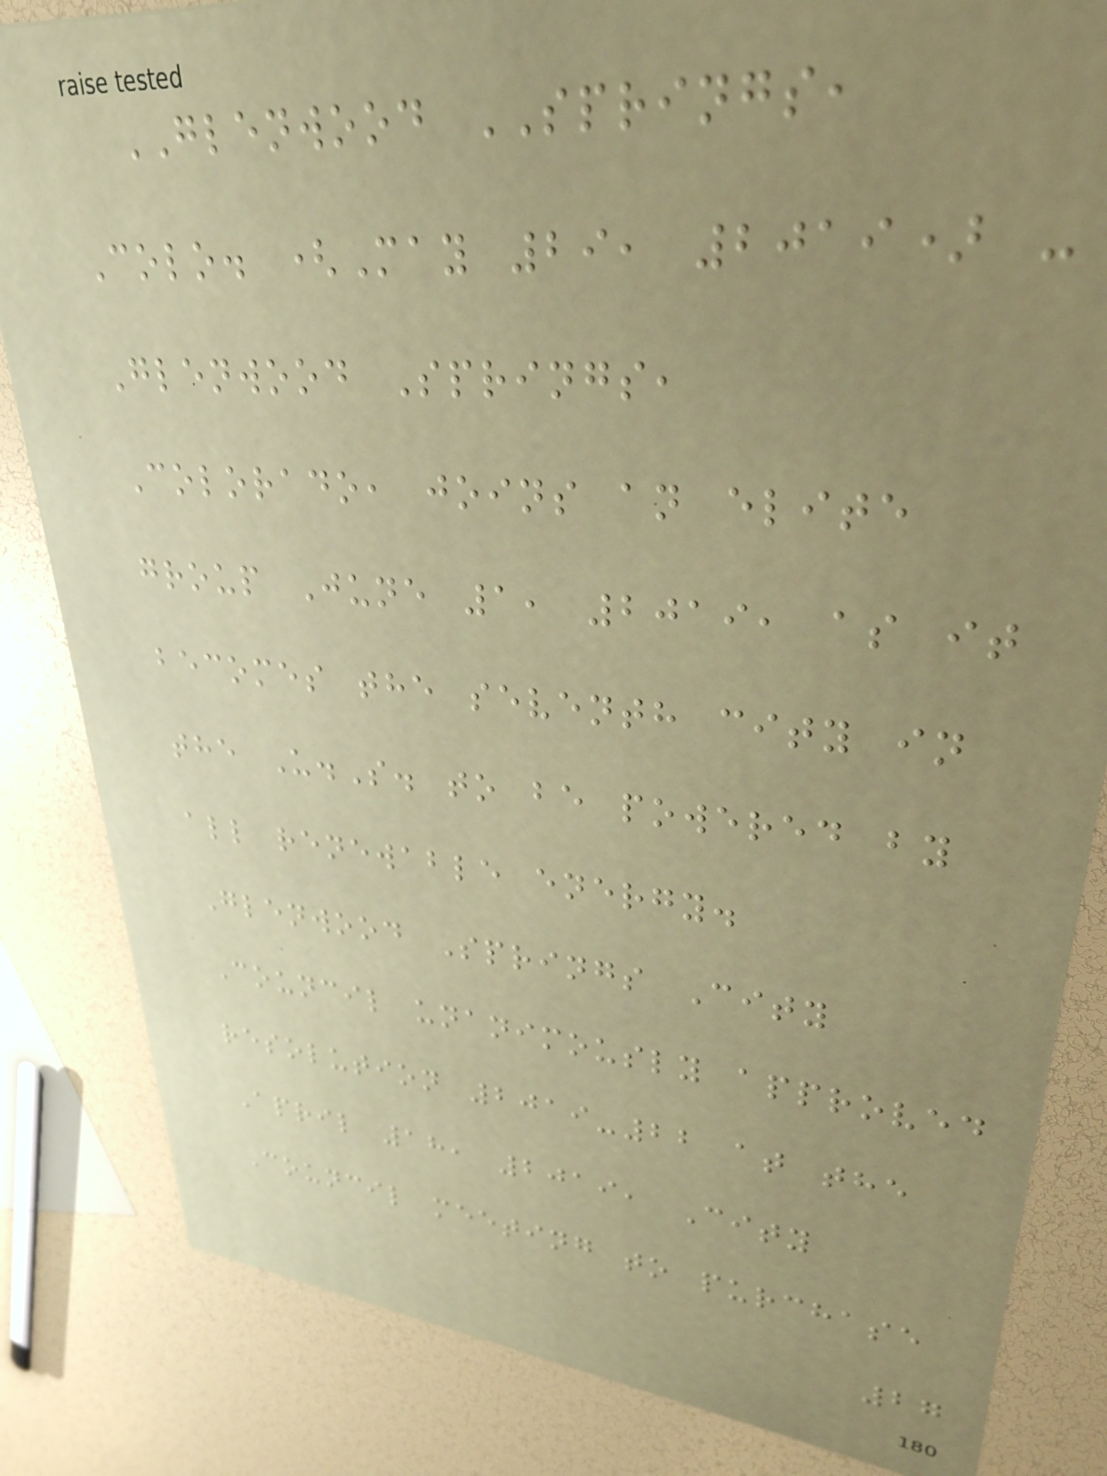GLENWOOD SPRINGS,
Colo. (May 29, 2019) -
Glenwood Springs,
Colorado, joins an elite
group June 1, 2019, as it
becomes the seventh city in
the U.S. to be powered by
all renewable energy.
Glenwood Springs City
Council unanimously approved
resolution 2019-22 at the
April 18, 2019, City
Council meeting to purchase
27
